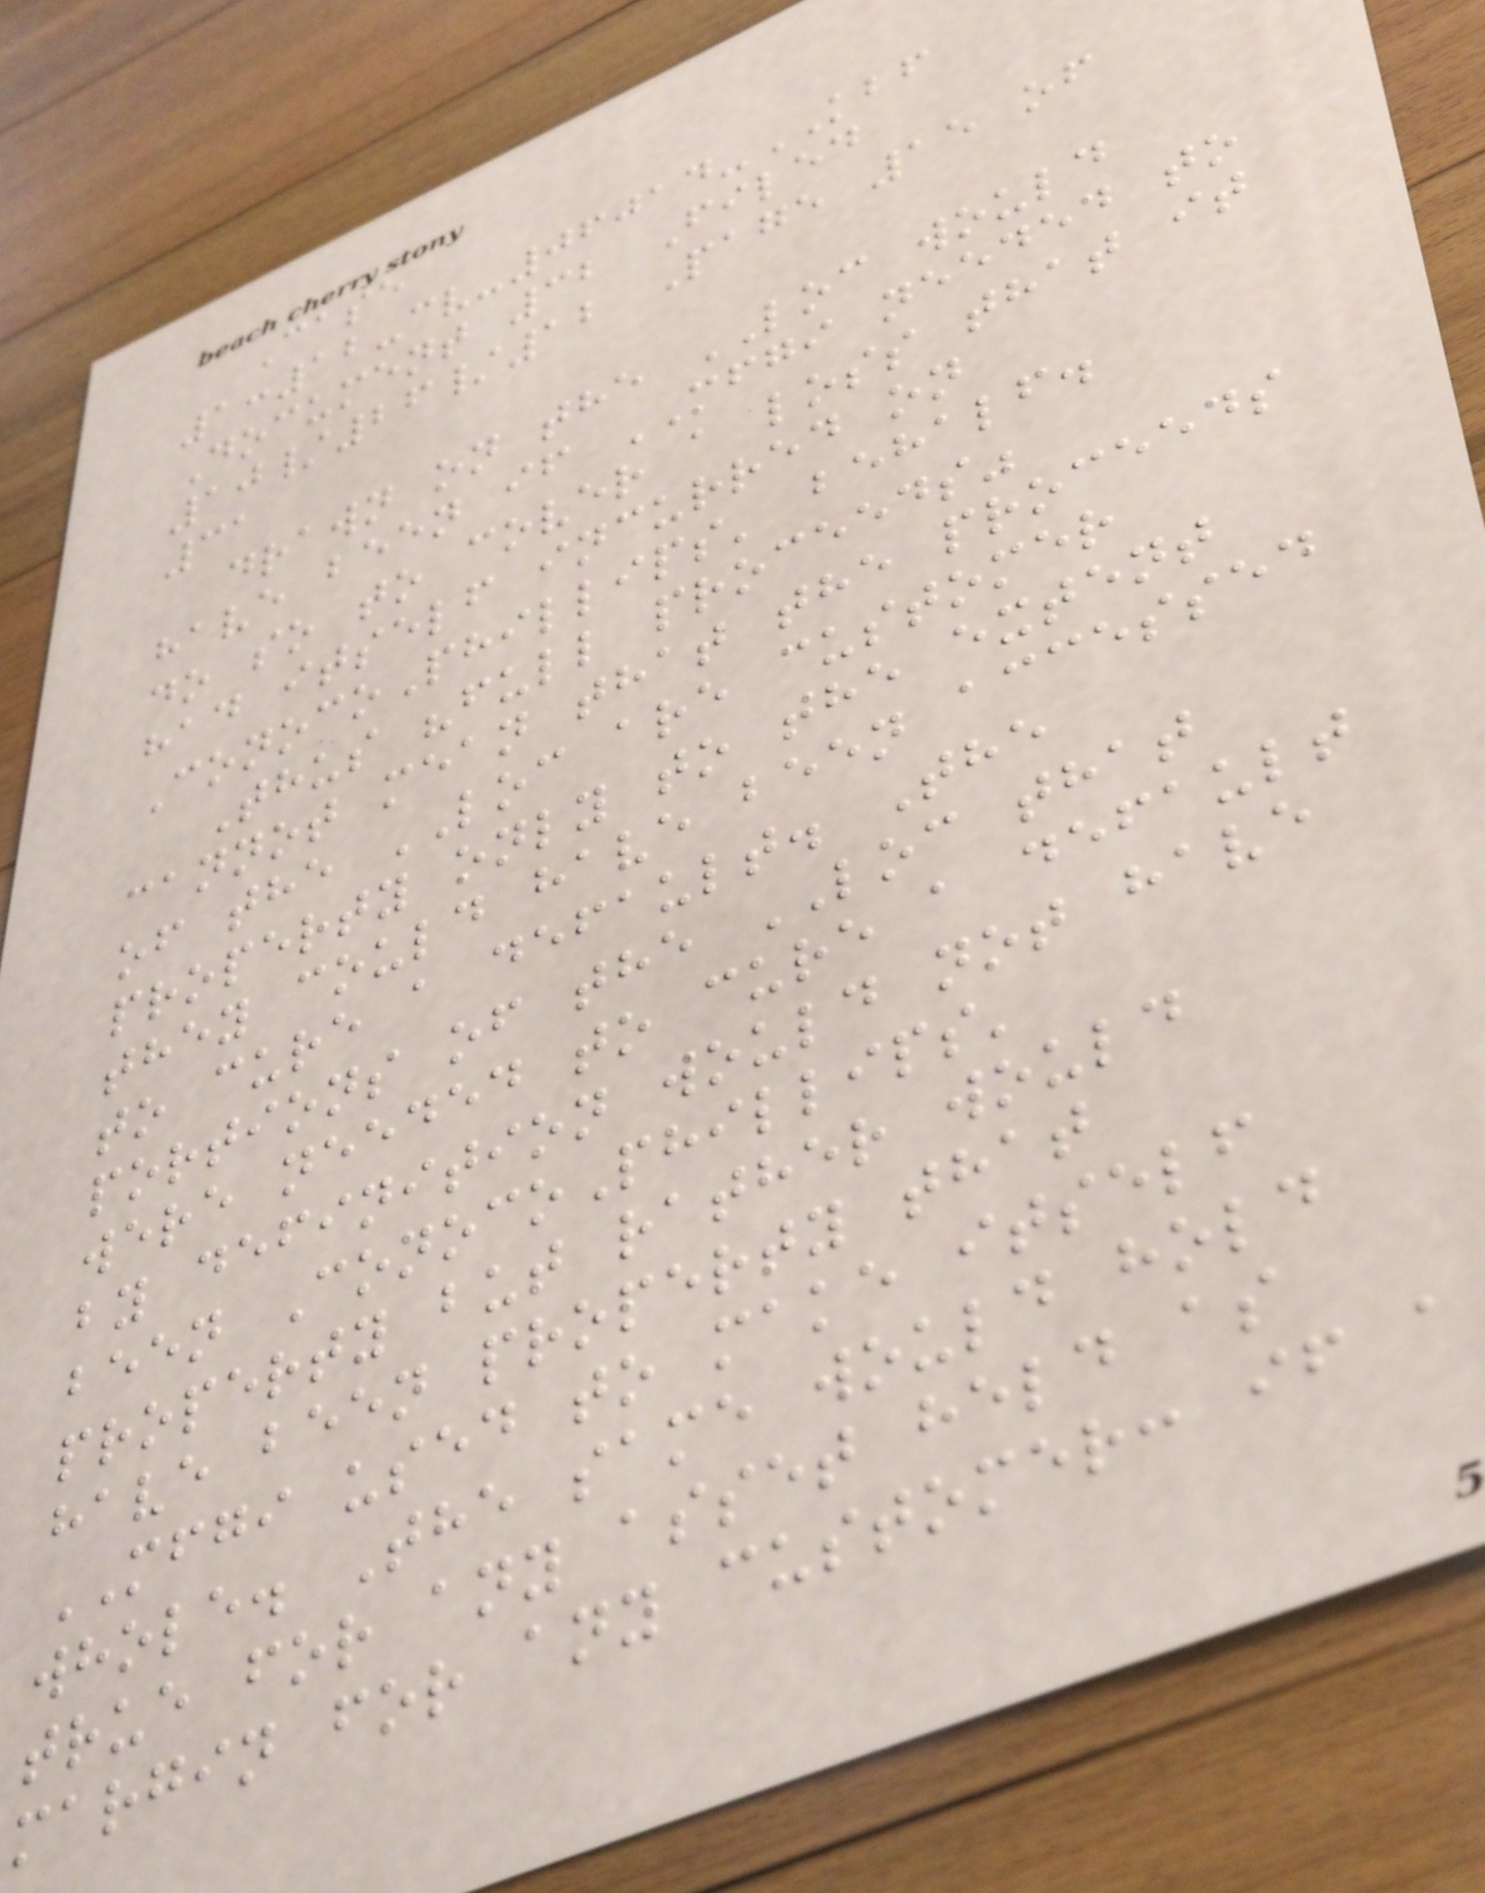Case
1:12-cv-06014-KBF
Document 32 Filed
10/26/12 Page 15 of
31
drawn on the LOC would
have been if MFGI needed to
do so to cover a loss that it
had itself incurred on
ConocoPhillips' behalf.
Thus "full proceeds"
cannot mean that the proceeds
of the LOC are customer
property only to the extent
they could have been accessed
to cure a default. The
portions of the LOC that
were needed to cure a default
by definition would not have
been ConocoPhillips'
property but rather would
have been property that
MFGI used to make itself
whole. The same would hold
true for any asset held as
margin for any customer: if a
